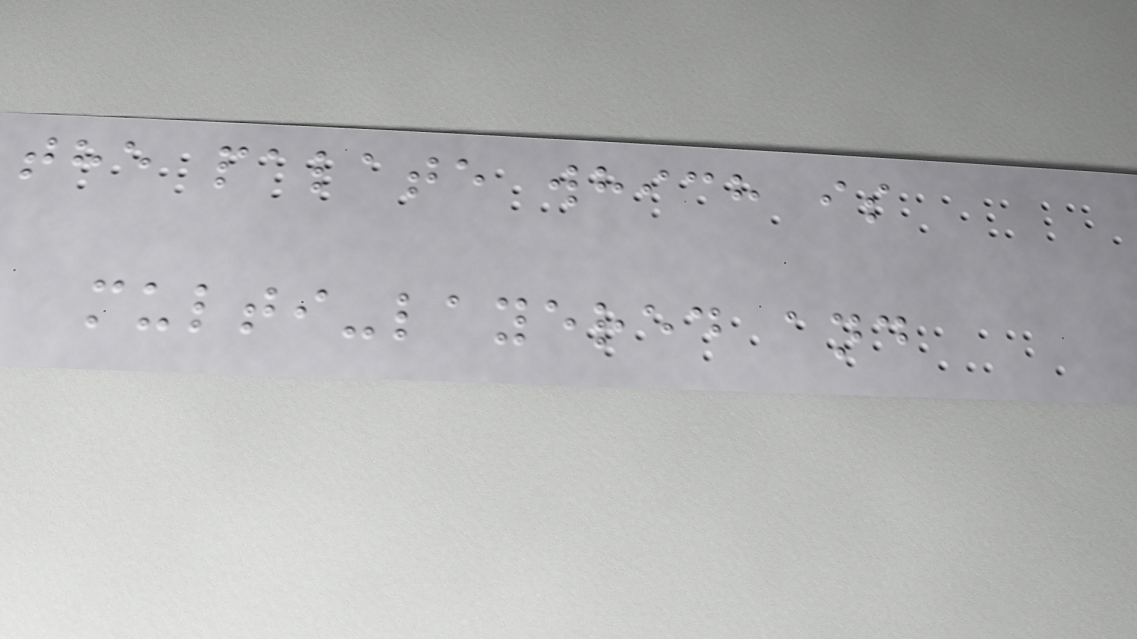the palate which is
multi-layered and
